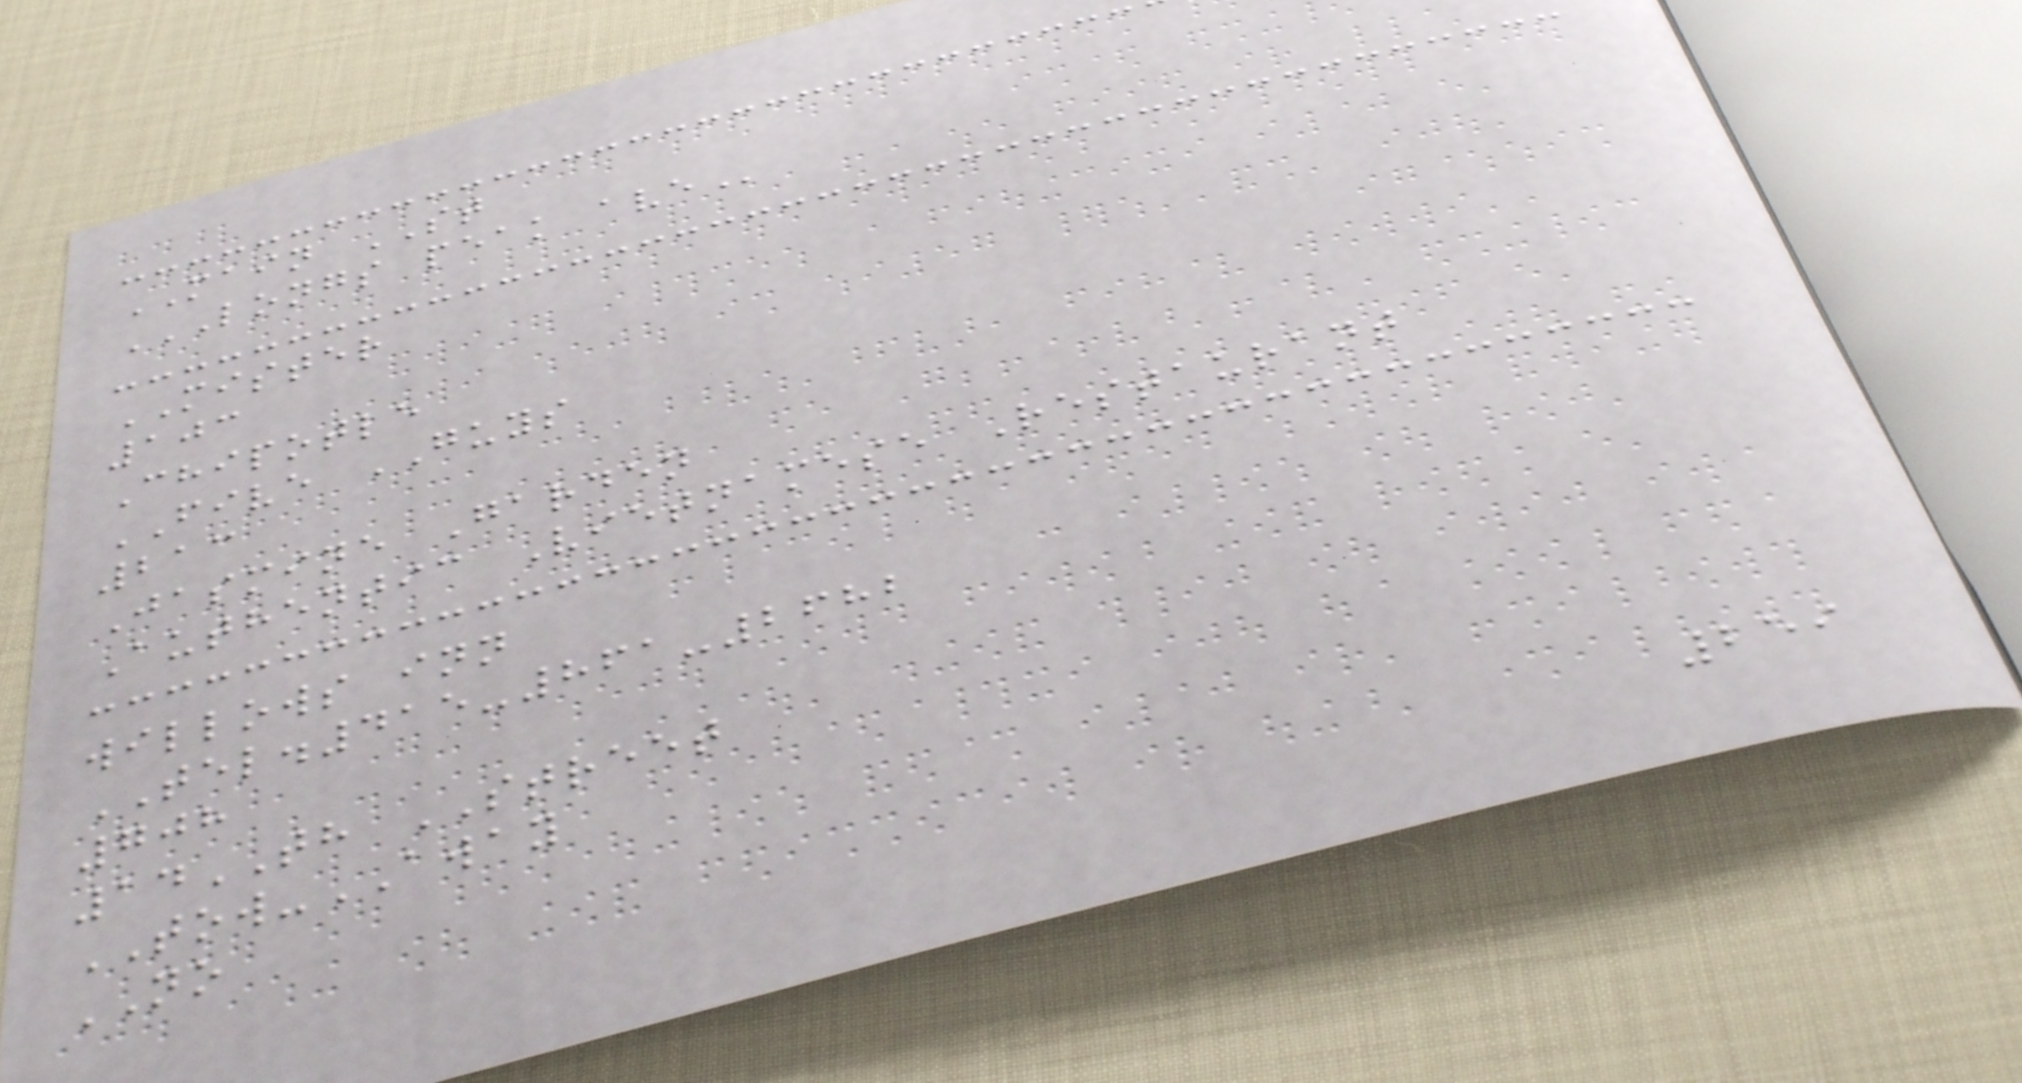MAIN ST
LONGS PEAK AVE
MISTER
103
Chipotle
FIVE GUYS
213
Jasmine Garden
Authentic Vietnamese Restaurant
willows inn
TEL.415-861-2682
708
14TH STREET
TOW-AWAY
NO
259
